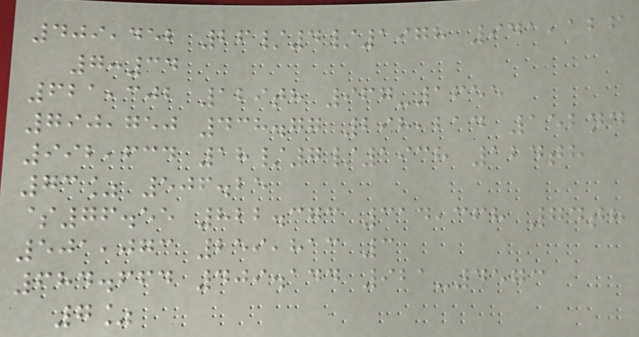409,452 26/4/1978 941,126
7:34
621,302 129th 967-1655
790,750 438.77 298,214 152nd
992,634 18/7/1938 124th
73% 506.25
$76.55 822.373 314,368 74th
501,073 259,813 3
684.664 409.144 921-4573
7%
